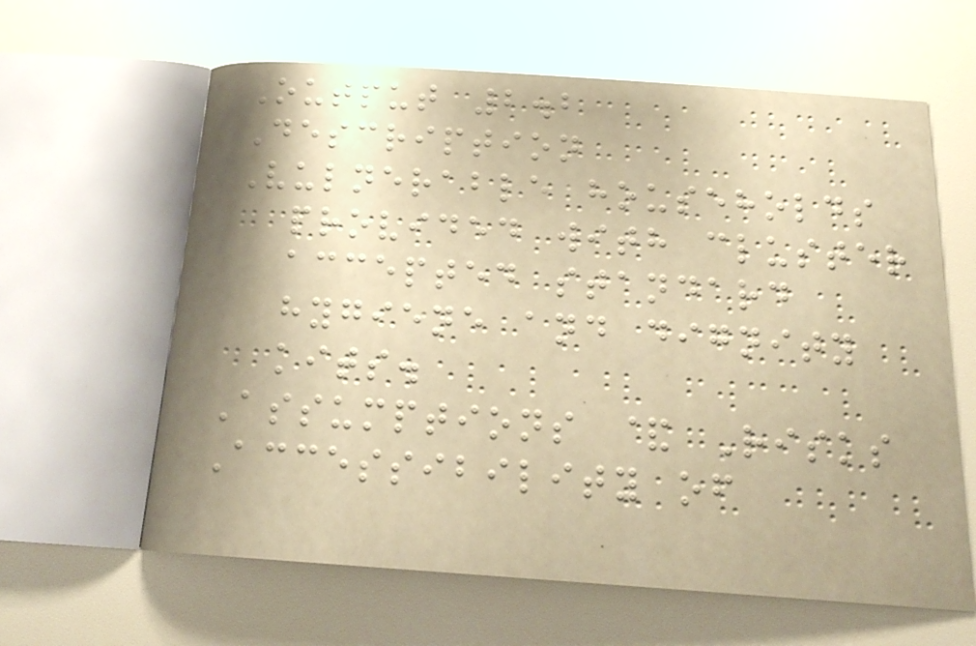Output 2.2
Description
Vulnerable households
provided with cluster
accepted standard
hygiene and dignity
kits.
Assumptions & Risks
Accessibility of
